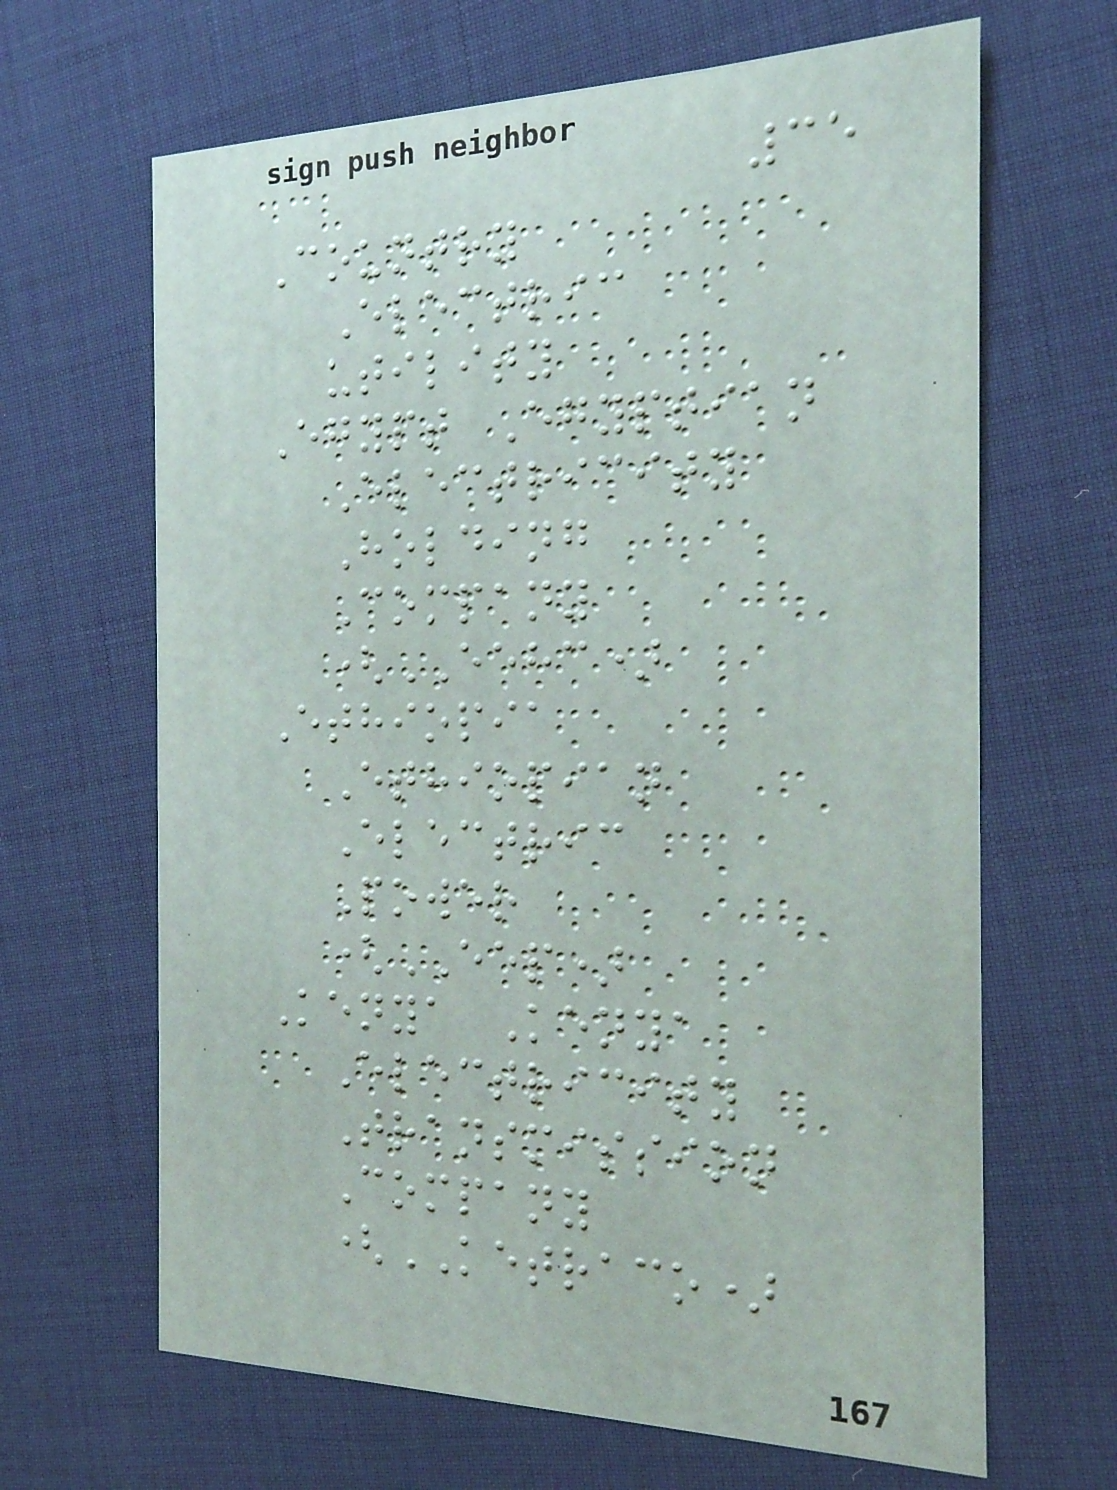35
Country
Electric
utility
Egypt Egyptian
Electricity
Holding
Company
(EEHC)
Ethiopia
Ethiopian
Electric
Power
(EEP)
Kenya Kenya
Electricity
Transmission
Company
(KETRACO)
